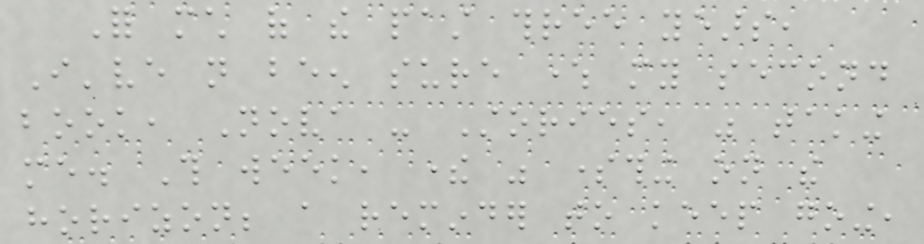For much of the past three years,
I've not been sure where my second
book, Nova - Stories, was taking
me. This week, there was something on the
horizon; a reminder to keep going,
